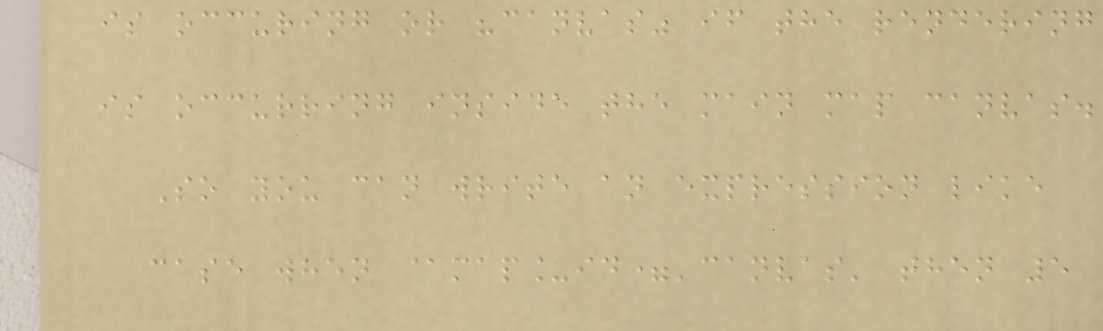is occuring or "canvas" if the rendering
is occurring inside the main map canvas.
So you can write an expression like
case when @map_id='canvas' then 5
